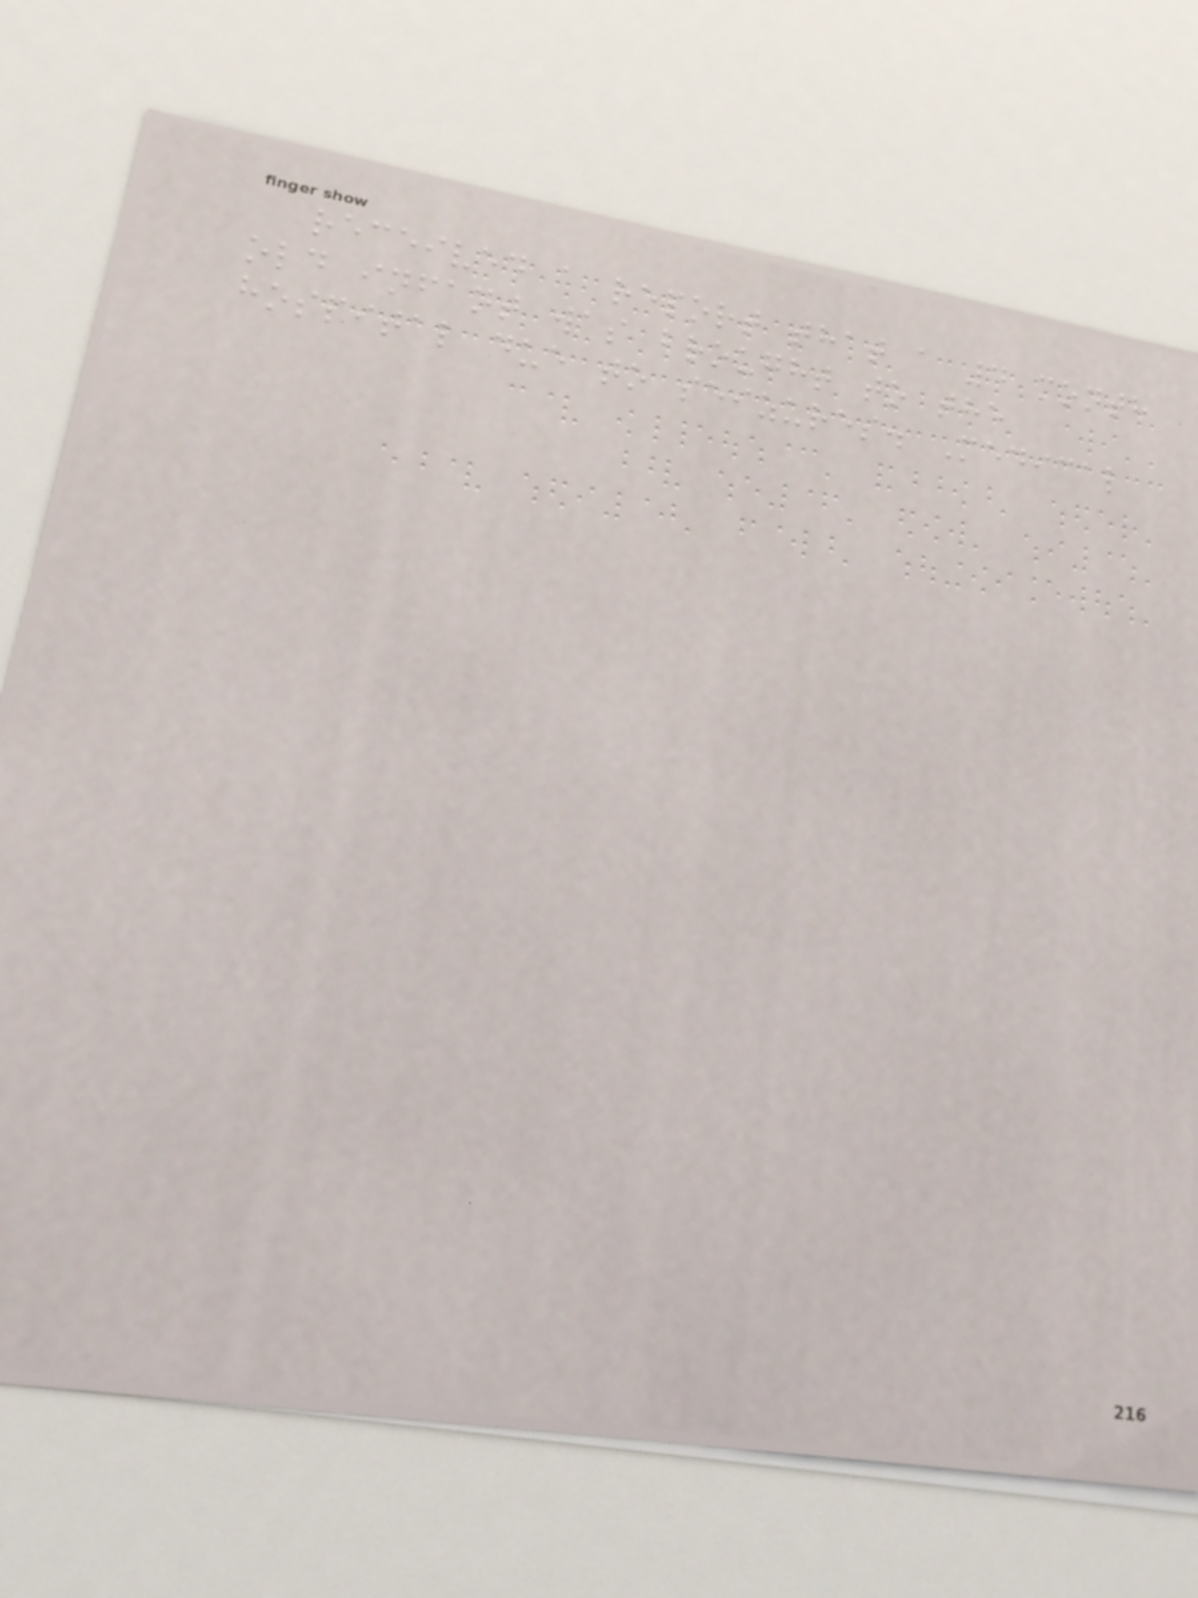received a report that a 4 month
old infant was brought to the
hospital due to seizures. Medical
